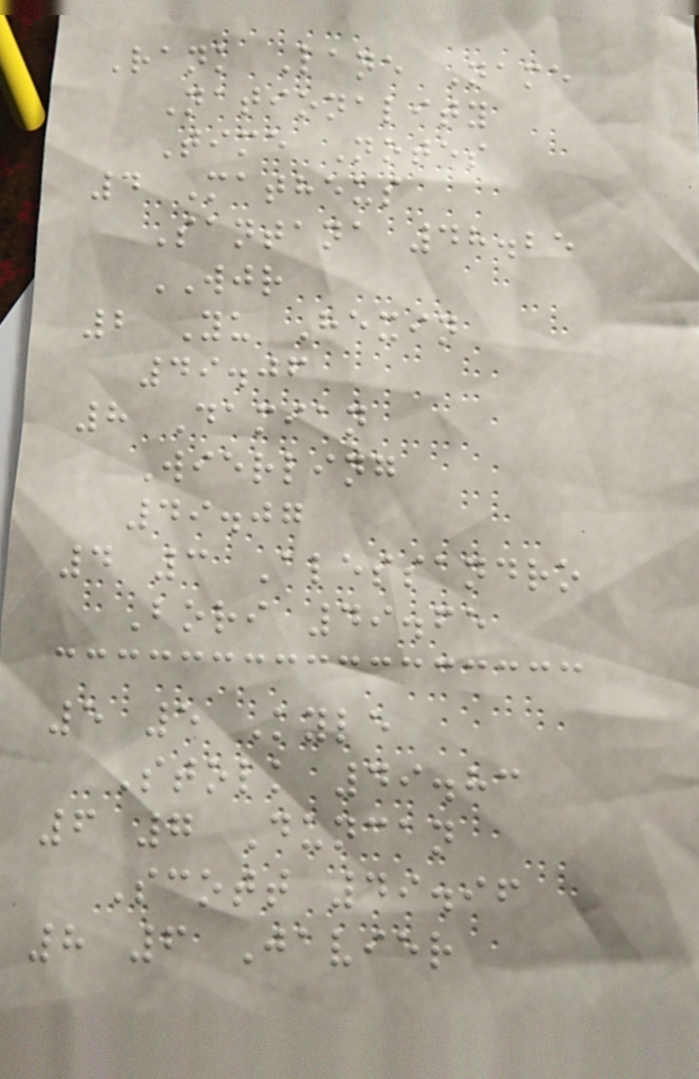Rank Lane Name
Nationality
Time Notes
4 Matheus
Santana 48.25
WJR
2 Yu Hexin
49.06
8 Damian
Wierling
49.07
4 3 Alessandro
Bori 49.65
5 5 Kyle
Stolk 49.83
6 7 Duncan
Scott 49.96
8 6 Javier
